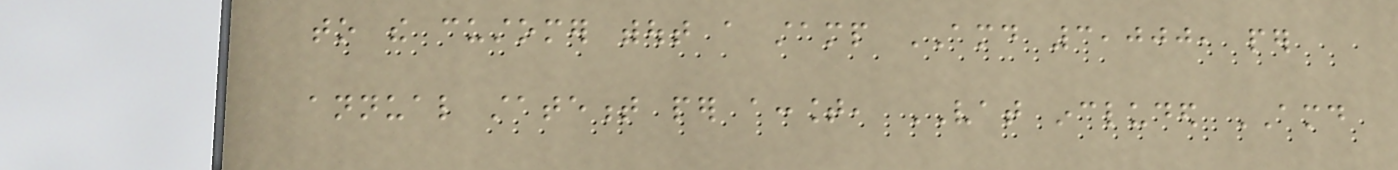to the customer without a stamp AMD 3,000, per
annual statement per account, VAT included AMD
